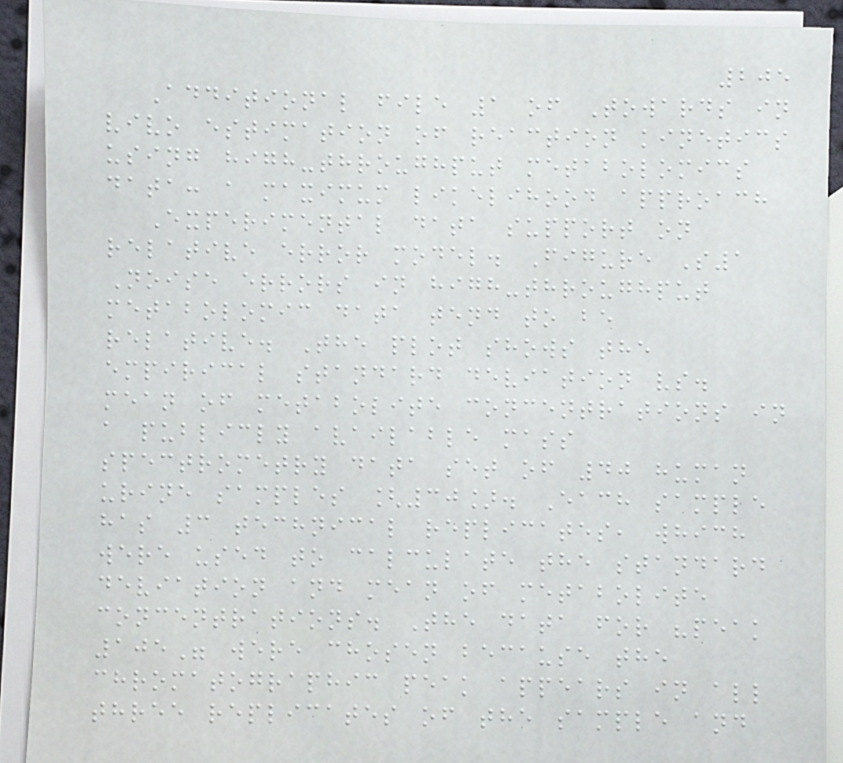205
Additional file 1 of Towards in
vivo estimation of reaction kinetics
using high-throughput metabolomics
data: a maximum likelihood approach
Experimental data support on
relative error model. Figure S1
Noise errors in high-throughput
metabolomic data tend to be
relative. The plot shows the
empirical standard deviation vs.
mean of metabolite concentrations in
a publicly available mass
spectrometry data set of 40 human
urine samples [30]. Each sample
has 3 technical replicates, which
were used to calculate the standard
deviation and mean of metabolite
concentrations. The data for "peak
105" were chosen because the
chromatographic peak appears in all
three replicates of the sample and
